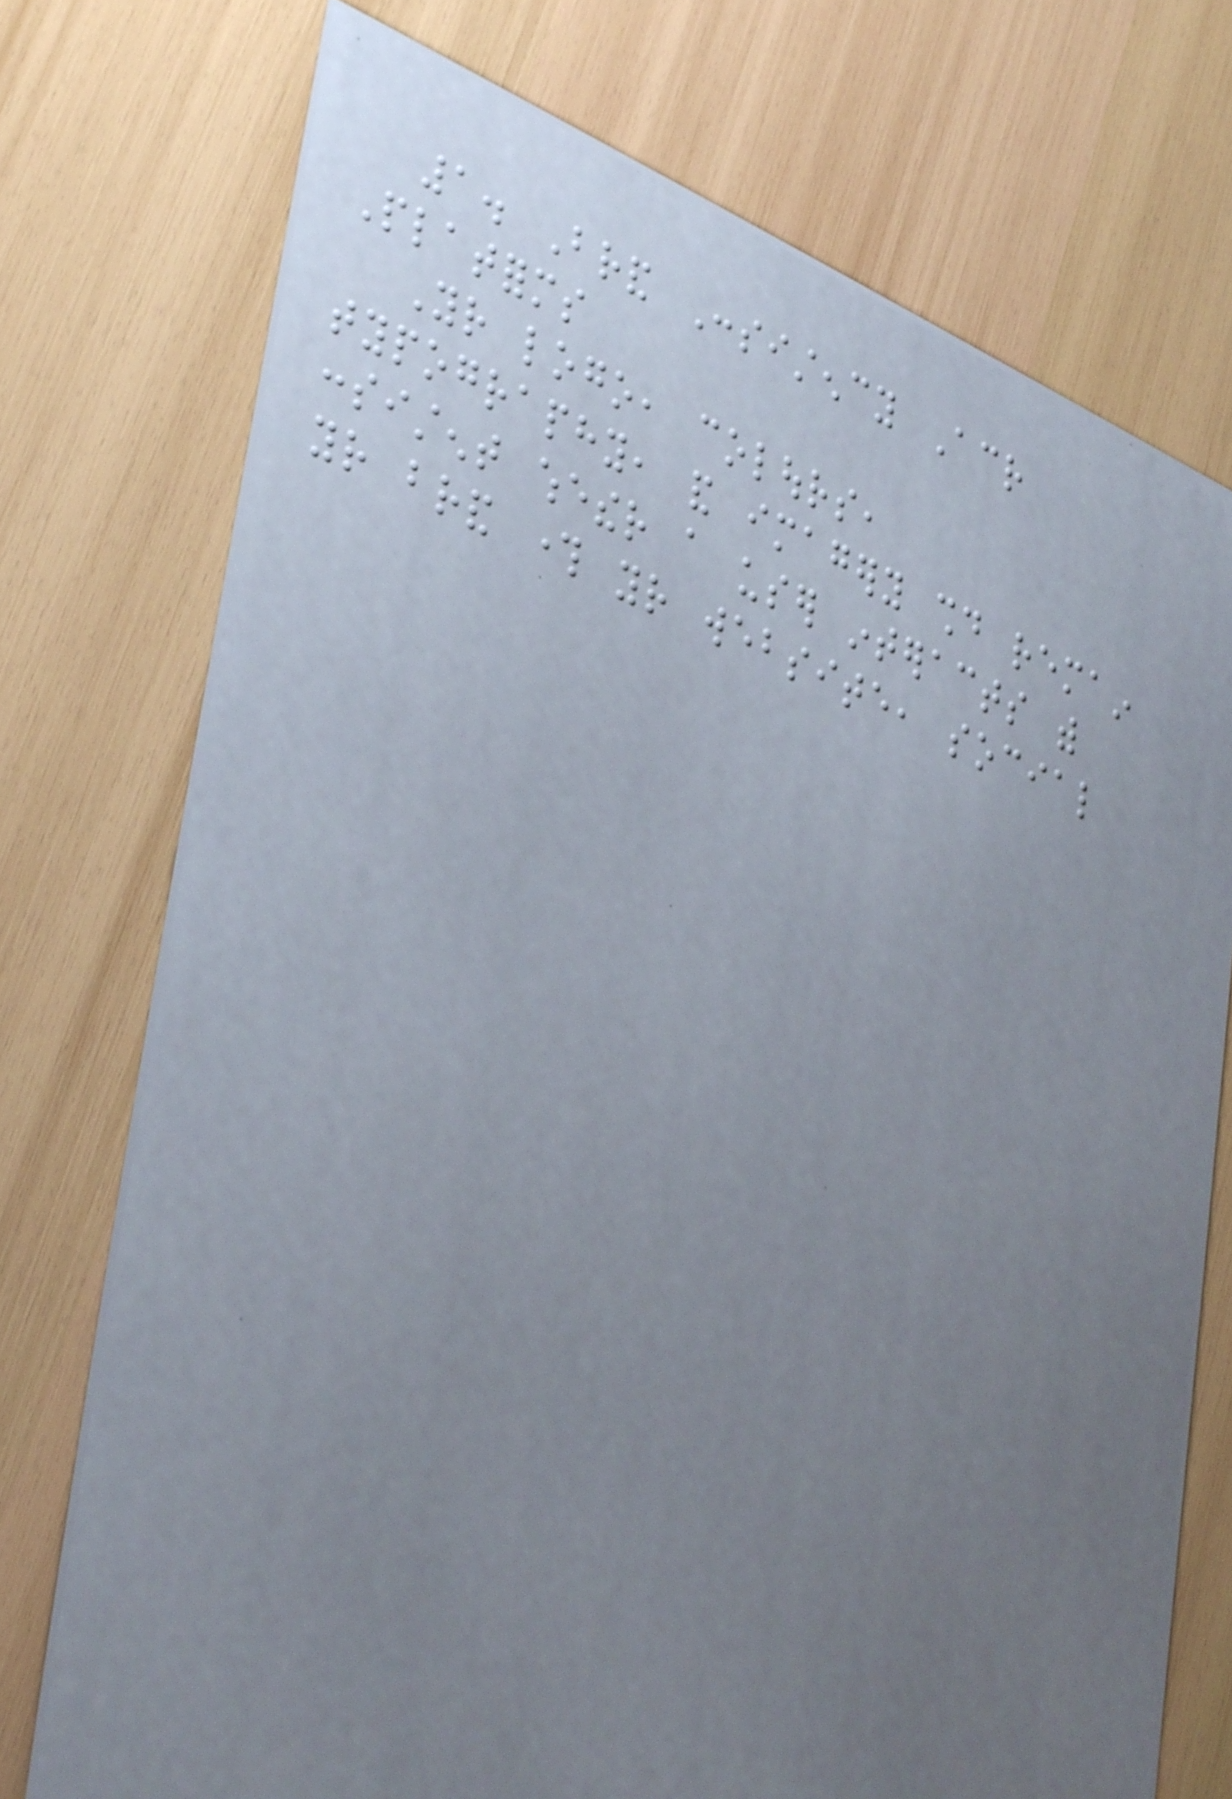1. Brand Consistency Across
Platforms
Your logo, colours,
typography, and imagery should remain
consistent whether a user interacts with
your brand through your website, social
